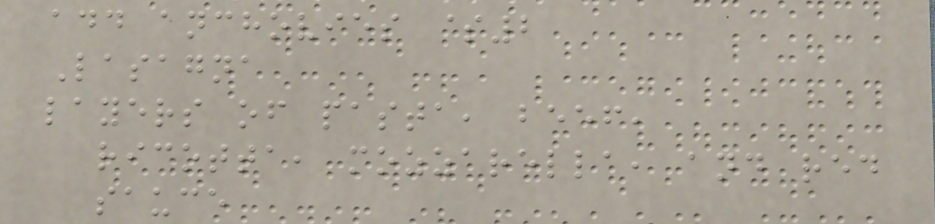add anchovies $2
Lasagna
layers of pasta, beef,
ricotta, mozzarella, and red
sauce
